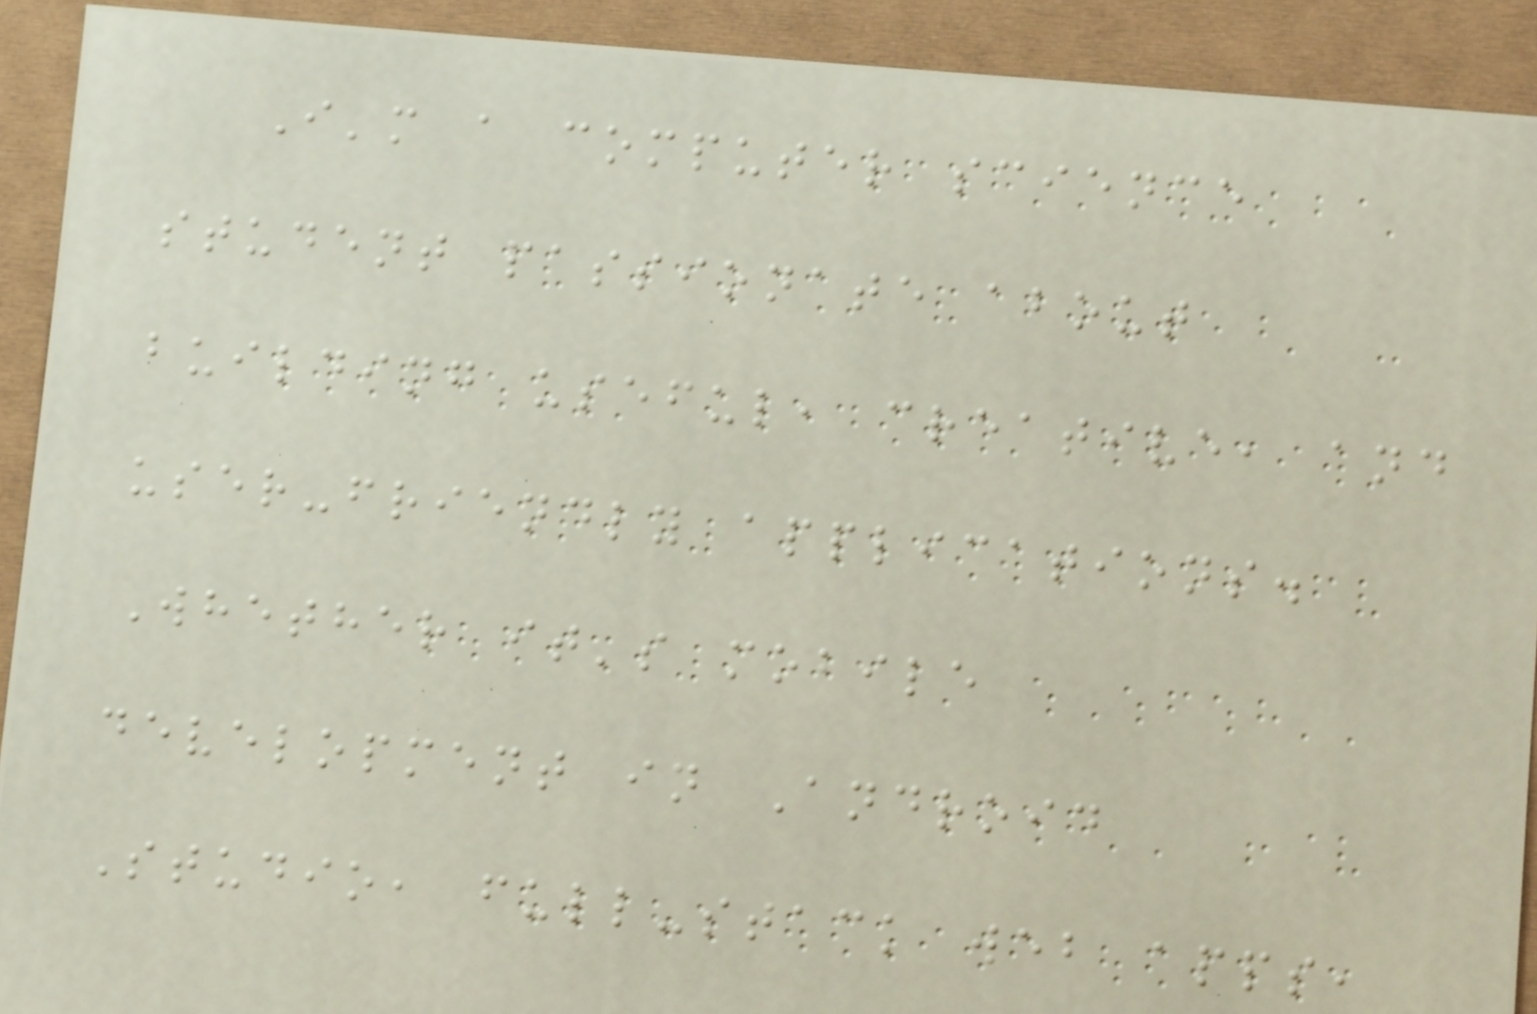I'm a computer science
student passionate about
building useful, creative, and
user-friendly applications.
Whether it's mobile
development in Android
Studio, full-stack web apps,
